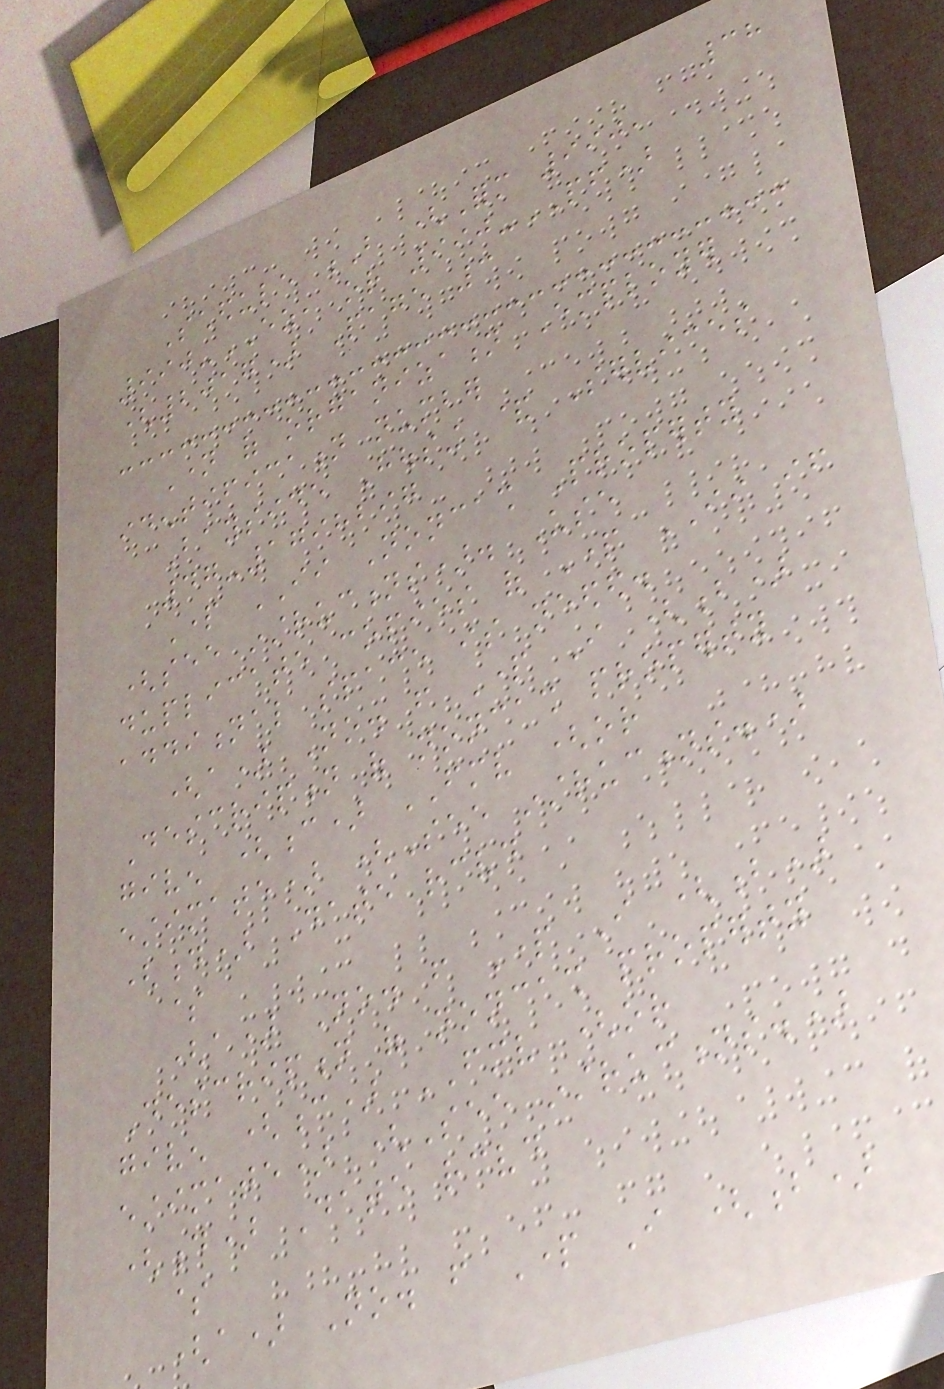38
Schedule B (Form 990,
990-EZ, or 990-PF)
(2017) Page 3
Name of organization Employer
identification number
Bayside Housing & Services
47-1798297
Part II Noncash Property
(see instructions). Use
duplicate copies of Part II if
additional space is needed.
(a) No. from Part I (b)
Description of noncash property
given (c) FMV (or
estimate) (See instructions.)
(d) Date received
$
(a) No. from Part I (b)
Description of noncash property
given (c) FMV (or
estimate) (See instructions.)
(d) Date received
$
(a) No. from Part I (b)
